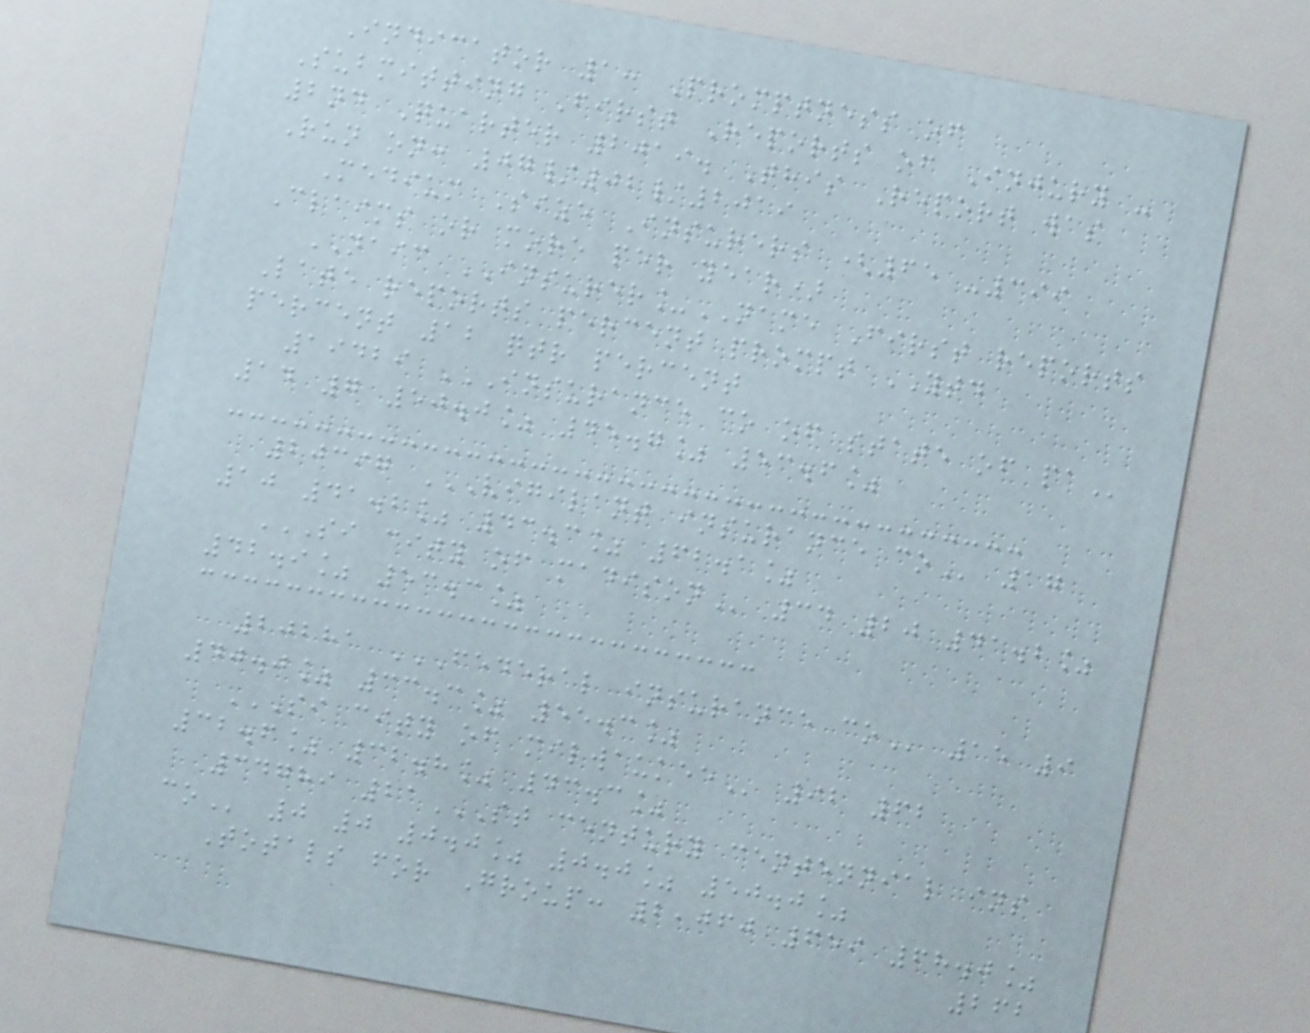Indicator 1: Promptness of
Submitting First Reports of Injury -
2nd Quarter 2019. This Report was
Run on: 07/02/2019
Medium Size Insurers (65 -399
Claims or more per year)
NAIC INSURER_NAME First reports
Late reports percent prompt YTD
percent 12 qtr percent
19429 INSURANCE CO OF STATE OF PA
14 7 50.0% 45.7% 53.6%
20397 VIGILANT INSURANCE CO 17
10 41.2% 43.3% 62.1%
SI CITY OF MADISON 34 20 41.2%
42.9% 53.3%
20281 FEDERAL INSURANCE CO 15 9
40.0% 33.3% 55.3%
SI CITY OF MILWAUKEE 92 62
32.6% 32.8% 43.3%
34789 21ST CENTURY CENTENNIAL INS
CO 0 0 0.0% 0.0% 50.0%
Totals for Group: 2,060 659 68.0%
262
